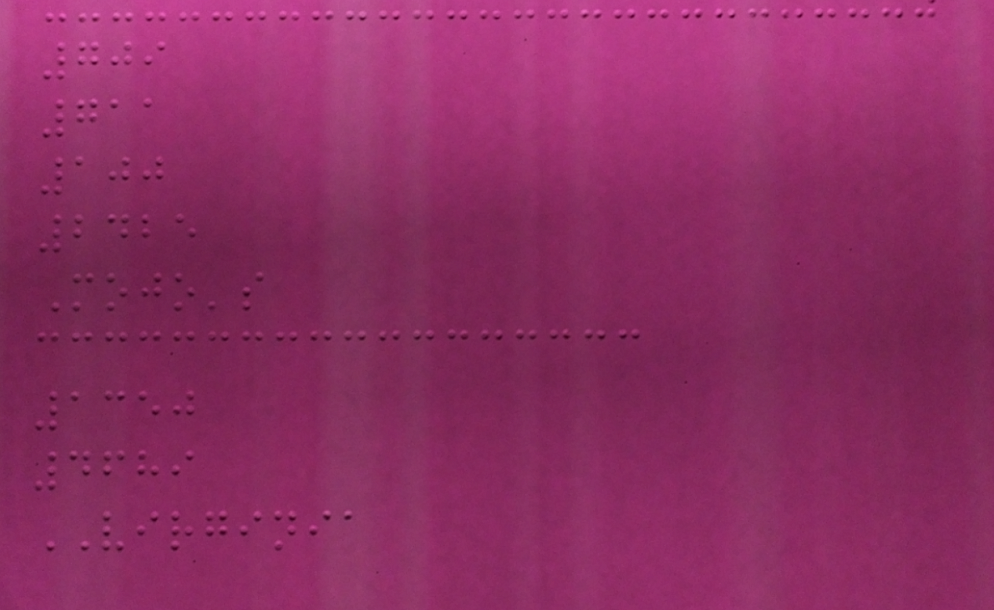709
711
100
2425
Mojo's
1350
4689
VIRGINIA
